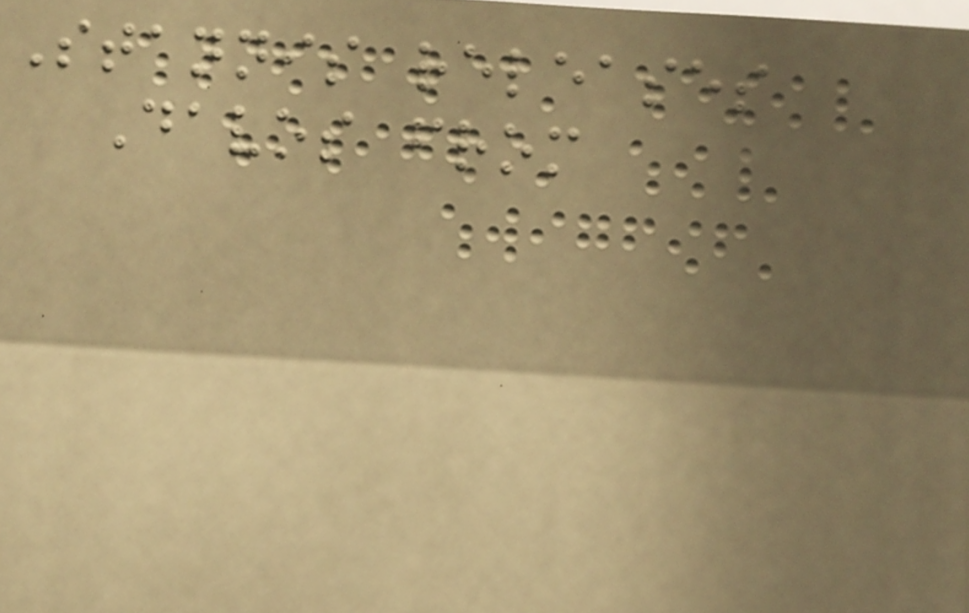Stannis releases
Davos from
